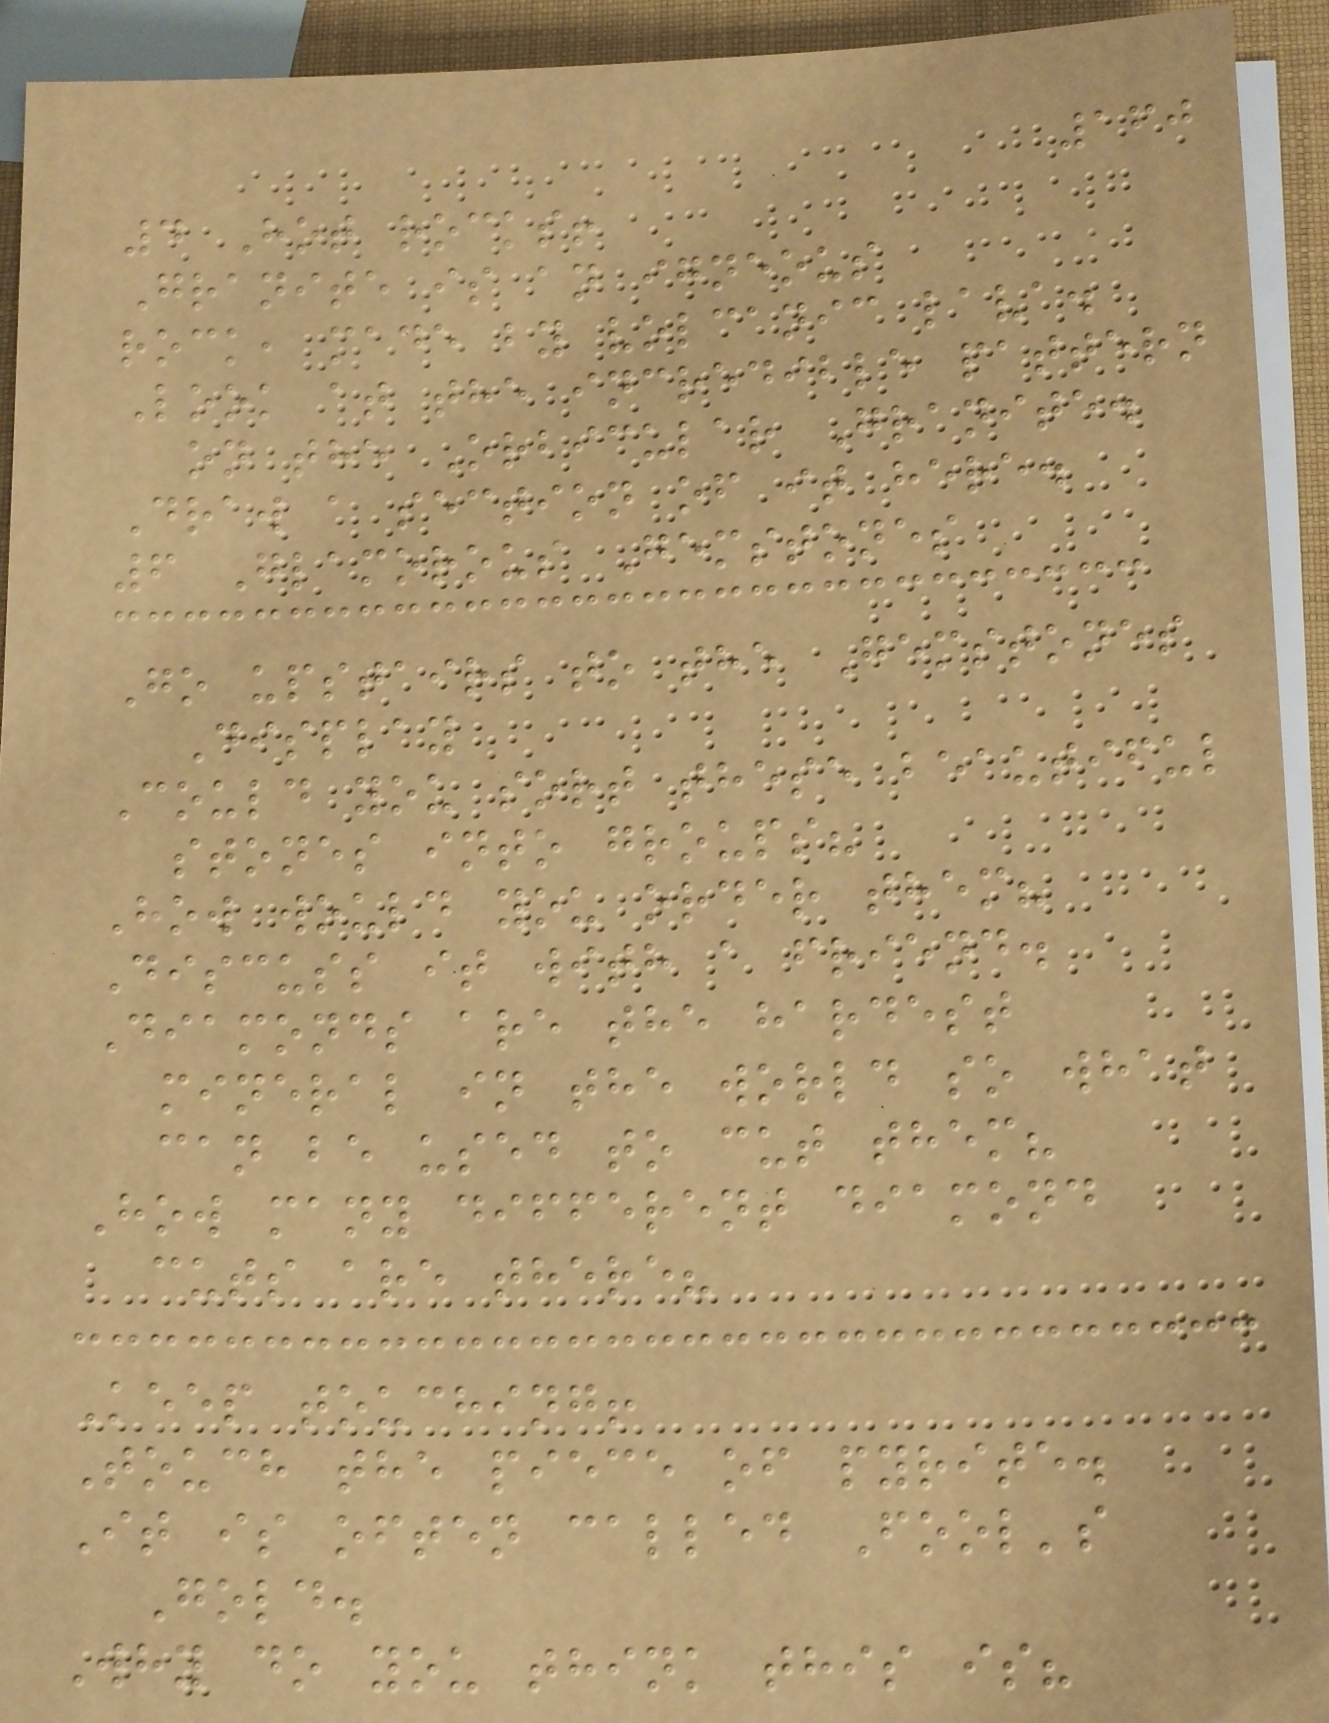160
4 Hot rocks!
Granite is an igneous
rock, made by volcanic lava.
Look at the incredible pattern
on the Orbicular Granite.
Draw a section of it here.
6 Glamorous Gemstones
Go upstairs to the Gemstones
Display
Could you sort these beautiful
stones into groups?
How would you order them?
Discuss it with a friend.
Diamonds are the hardest
mineral in the world so what
can be used to cut them?
How many different diamond
cuts are there?
Keep touching!
Touch the piece of pyrite.
It is often called Fool's
Gold.
Why do you think this is?
